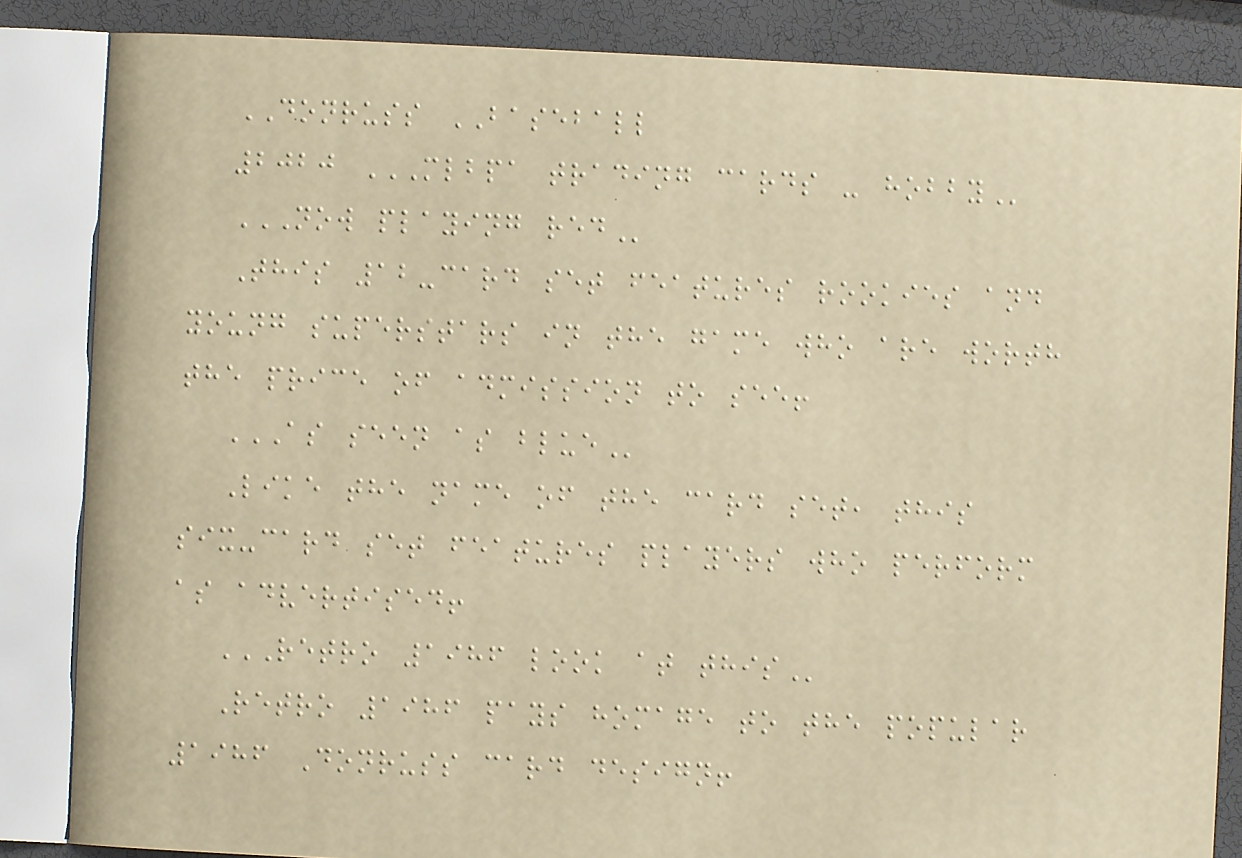DONRUSS BASEBALL
2020 MLBPA TRADING CARDS - HOBBY
NOW PLAYING RED
This 12-card set features rookies and
young superstars in the game who are worth
the price of admission to see!
AS SEEN AS BLUE
Like the name of the card set, this
six-card set features players who perform
as advertised!
RETRO 1986 LOOK AT THIS
Retro 1986 pays homage to the popular
1986 Donruss card design!
